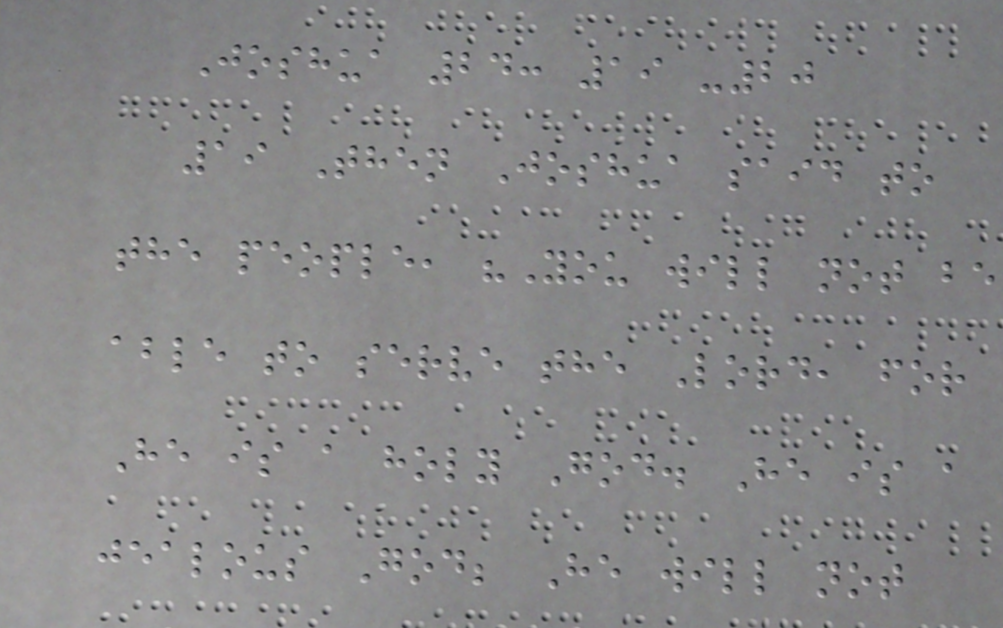Joshua 24: 19 -20
19 Then Joshua said to
the people, "You will not be
able to serve the Lord, for
He is a holy God. He is a
jealous God; He will not
